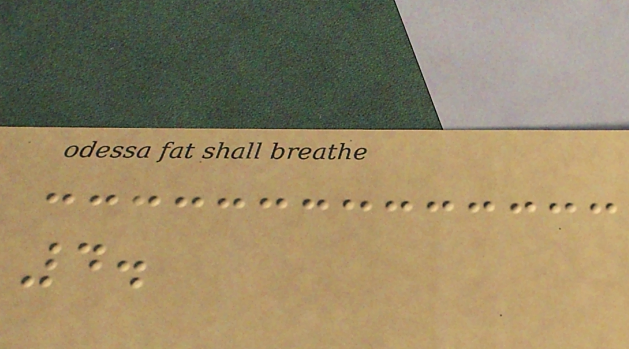4.
